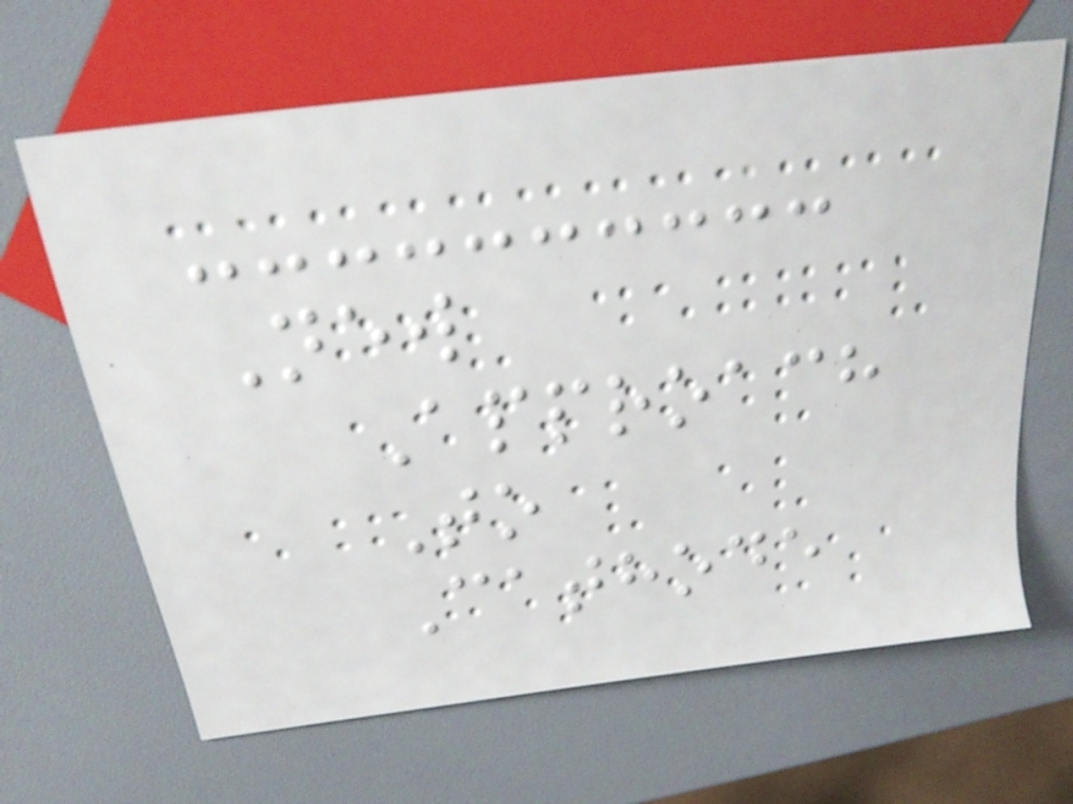New
Approach
To
Cathode
